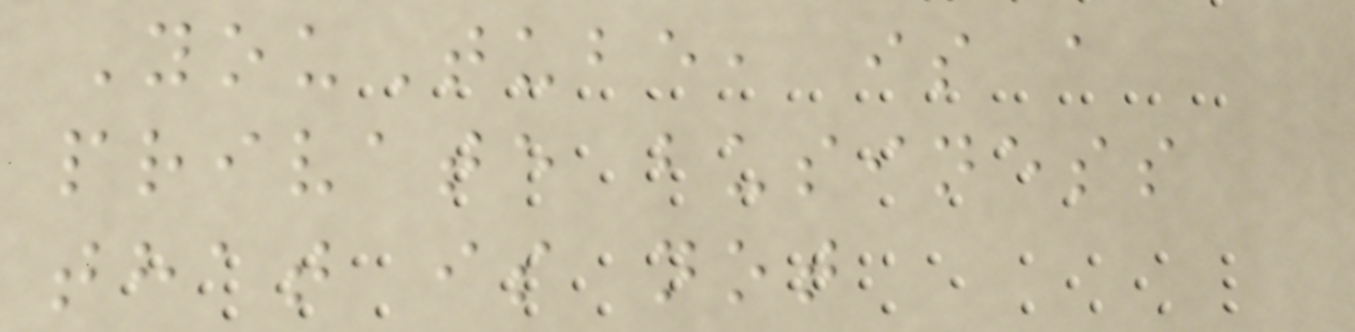YouTube, is a
private business
that is not
